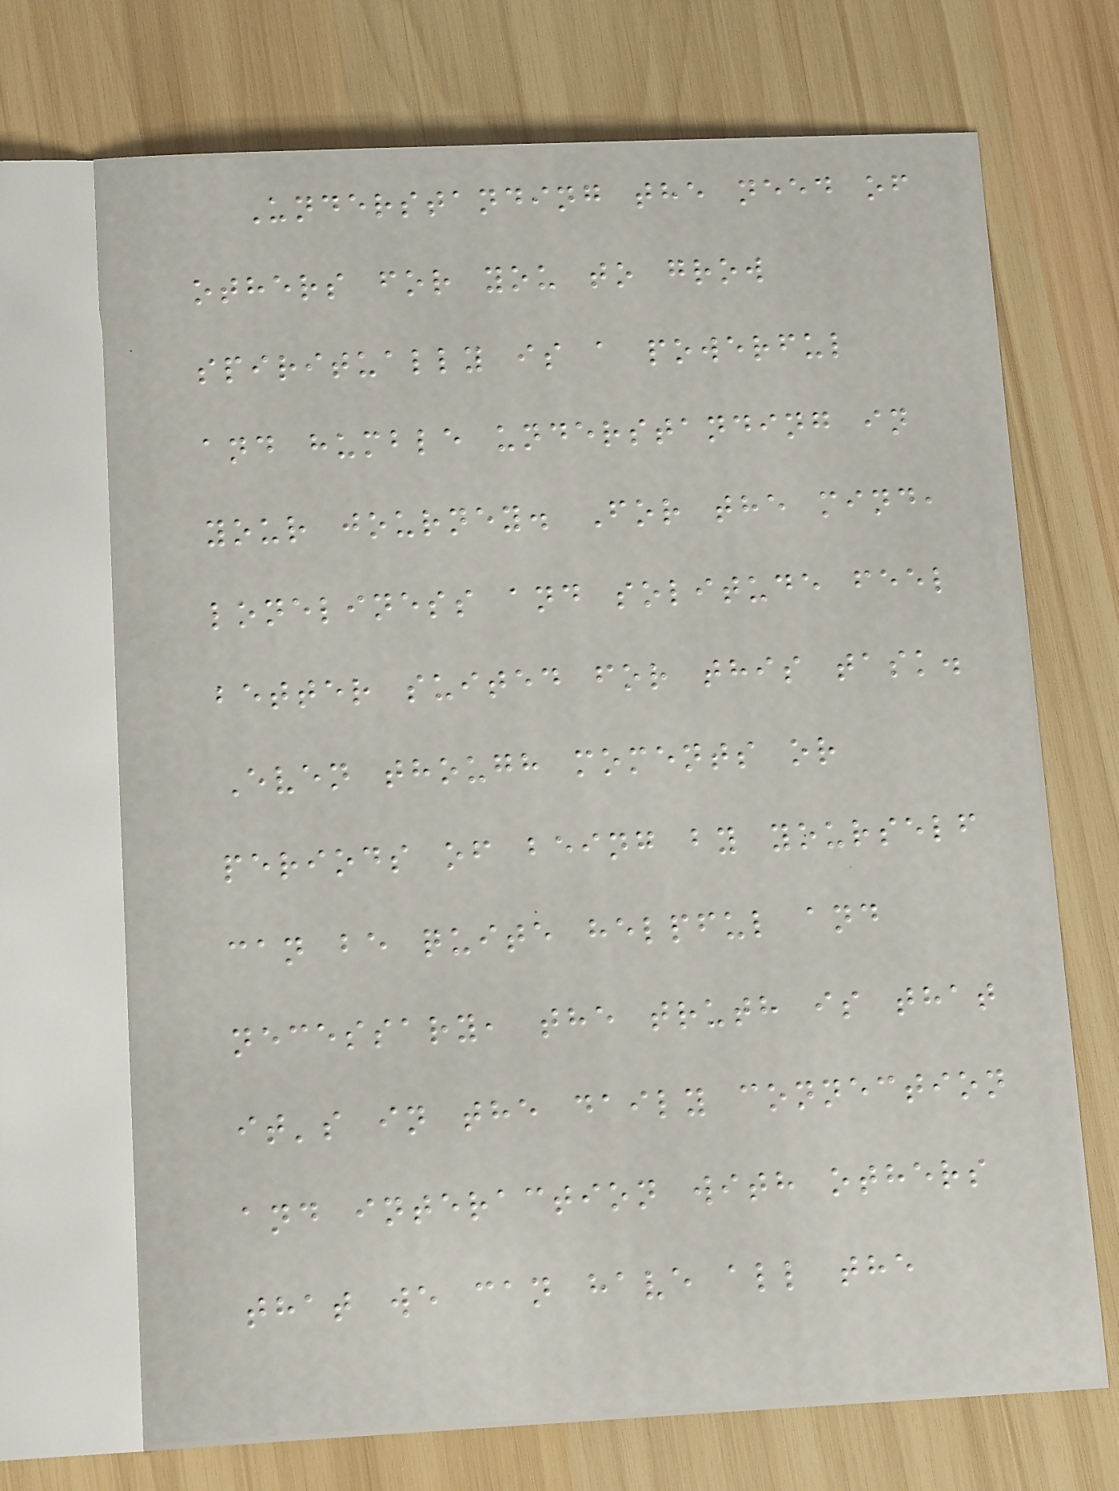Understanding the need of
others for you to grow
spiritually is a powerful
and humble understanding in
your journey. For the mind,
loneliness and solitude feel
better suited for this task.
Even though moments or
periods of being by yourself
can be quite helpful and
necessary, the truth is that
it's in the daily connection
and interaction with others
that we can have all the
